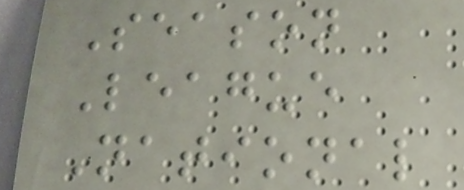Season
League
National
